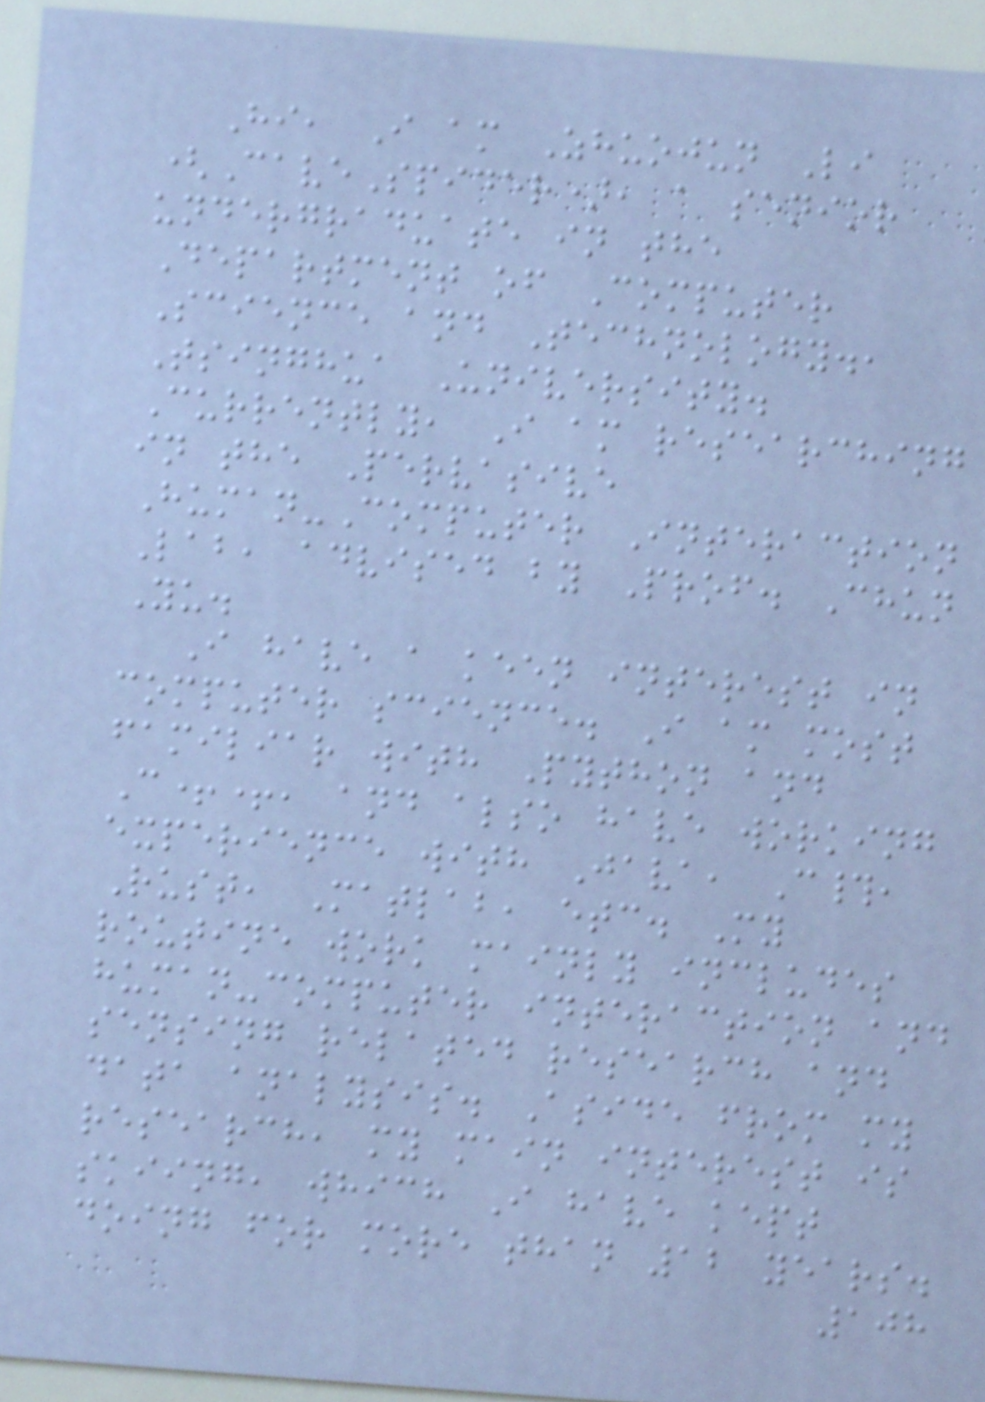Hi, I am Zhuojun Li
(CaveSpider), a senior
undergraduate in the
Department of Computer
Science and Technology.,
Tsinghua University.
Currently, I am researching
in the Pervasive
Human-Computer Interaction
Lab, advised by Prof. Chun
Yu.
I have a keen interest in
computer science. I am most
familiar with Python and
C++, and also have working
experience with Java, C#,
Rust, Matlab, etc. My
routine work mainly includes
human-computer interaction and
sensing related research and
data analysis. Aside from my
research, my main interest is
skiing, which I have kept
doing for more than 12 years.
108
